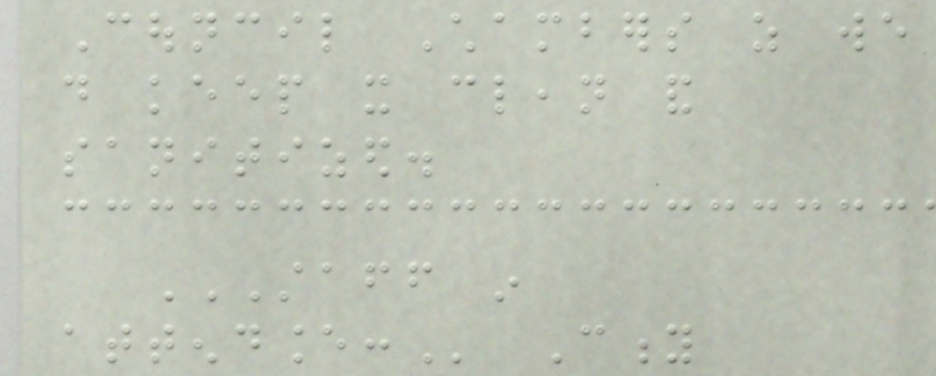Council Chambers as we
do keep it clean and
sanitized.
STAFF IN
ATTENDANCE: City
